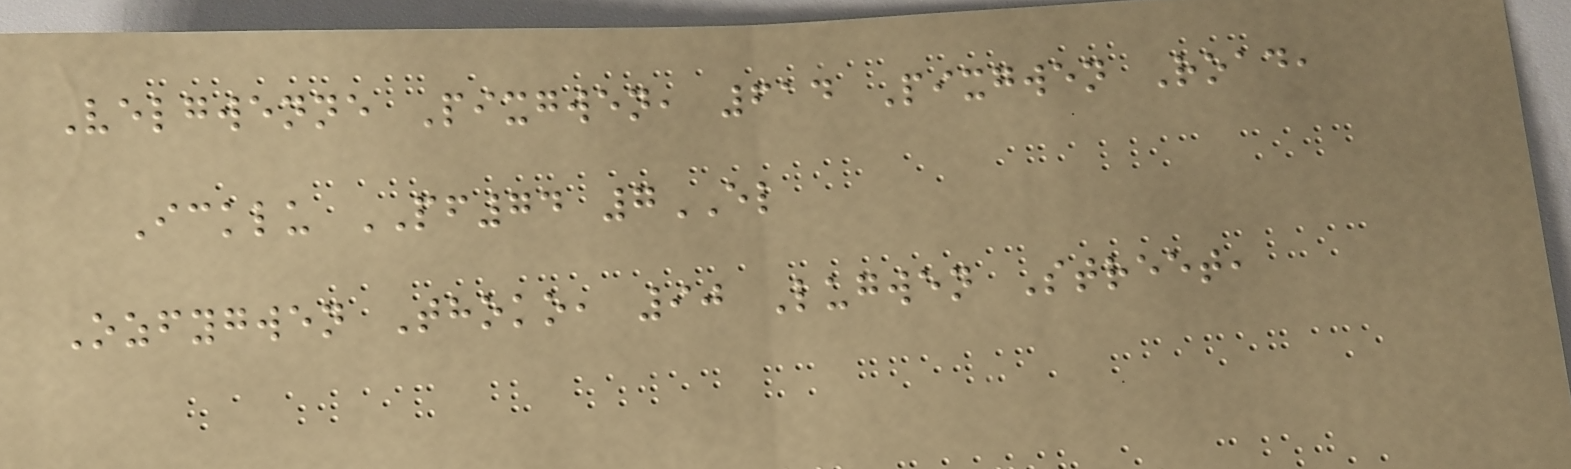Velgwenne Pixgwen, 614 Pixgwen Road,
Icklu PF74 7EL
Ozfygwen Thoko, 90 Lugwen Street,
